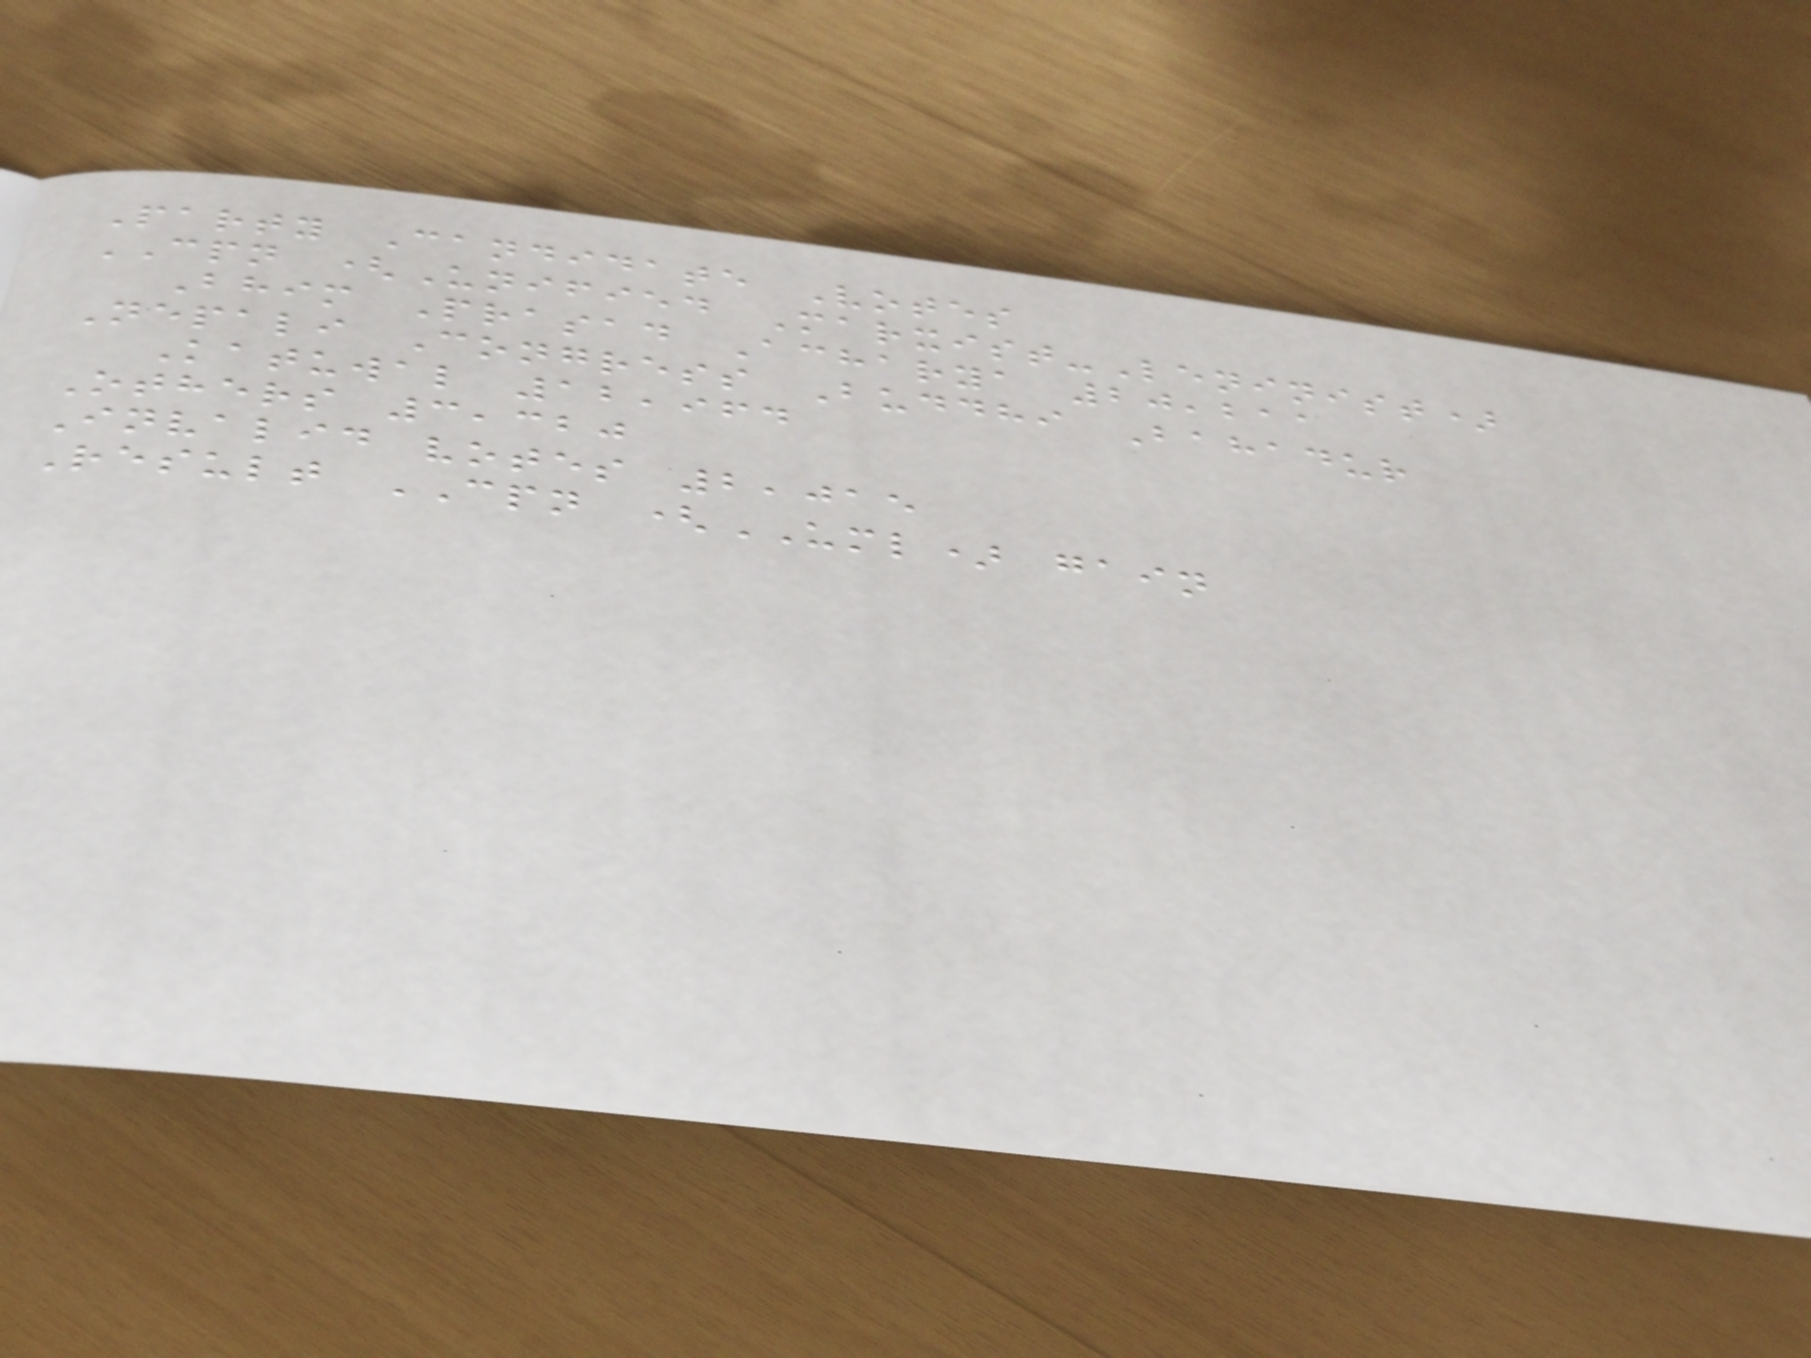Party Candidate Votes
CPN (Unified Marxist-Leninist)
Bhim Prasad Acharya 20,211
Nepali Congress Buddhi Bahadur
Katuwal 12,964
Others 3,320
Invalid votes 2,015
Result CPN (UML) gain
